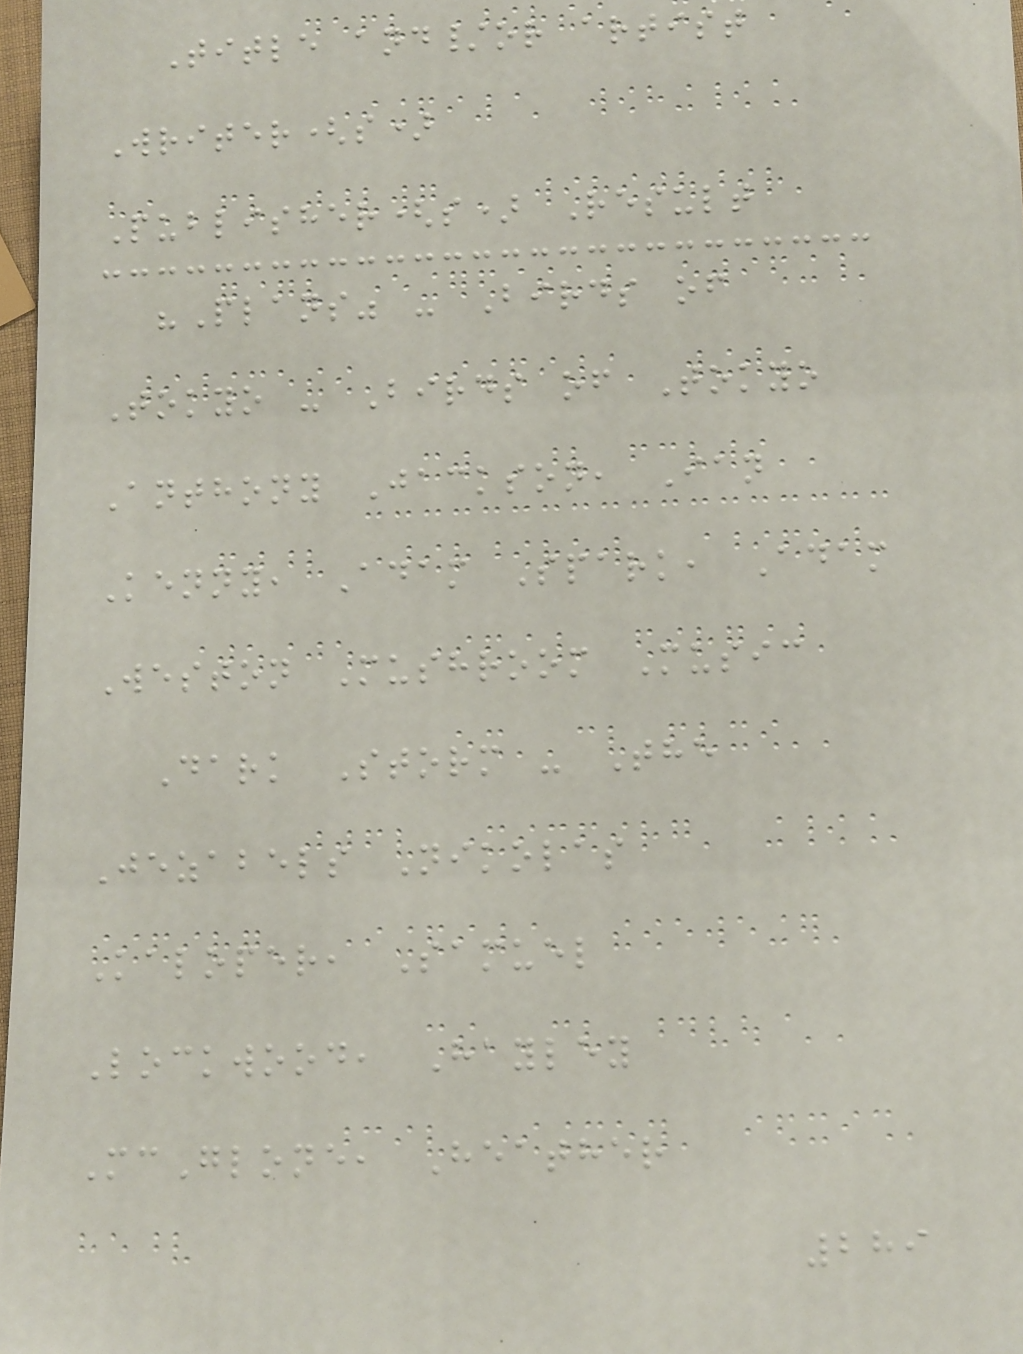Title and/or artist
Writer(s)
Publisher(s) Result
"Plans" - Birds of
Tokyo - Birds of Tokyo
Anthony Jackson, Ian
Kenny, Adam Spark, Adam
Weston Mushroom Music
Dark Storm - The
Jezabels Nikolas
Kaloper, Samuel
Lockwood, Hayley
McGlone, Heather
289
